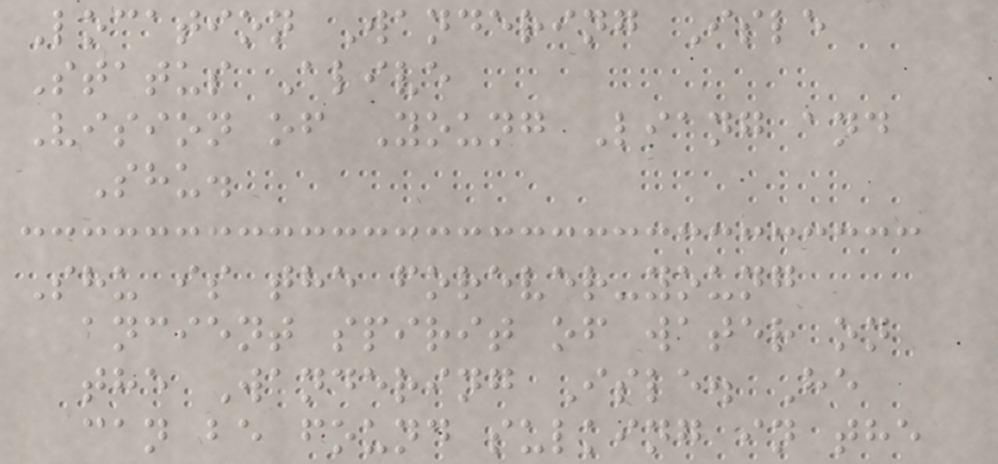Location Wandering Isle
Status Alive
Vision of Young Liang and
Shu.
Shu is the forever-young
ancient spirit of water on
the Wandering Isle. He
can be found sulking in the
